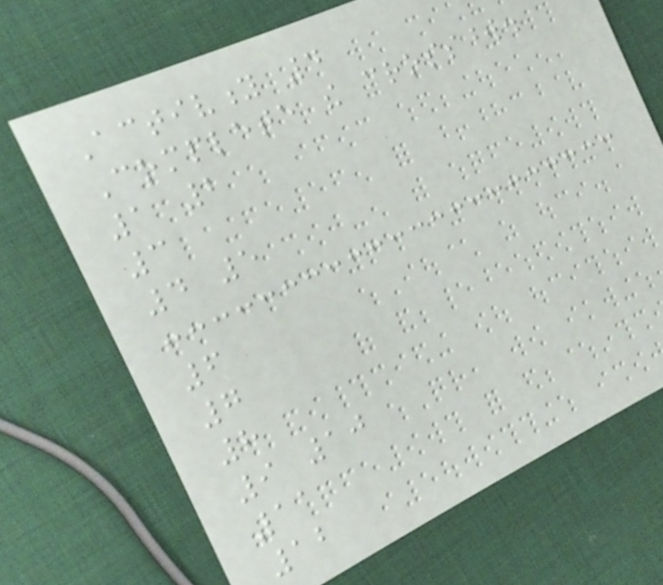Activity 4
Complete the crossword.
1 2
3
4 5
6
7
8
9 10
11
12
